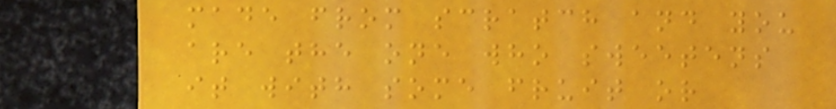made from scratch and you
are the one who sweetens
it with some fruit or
